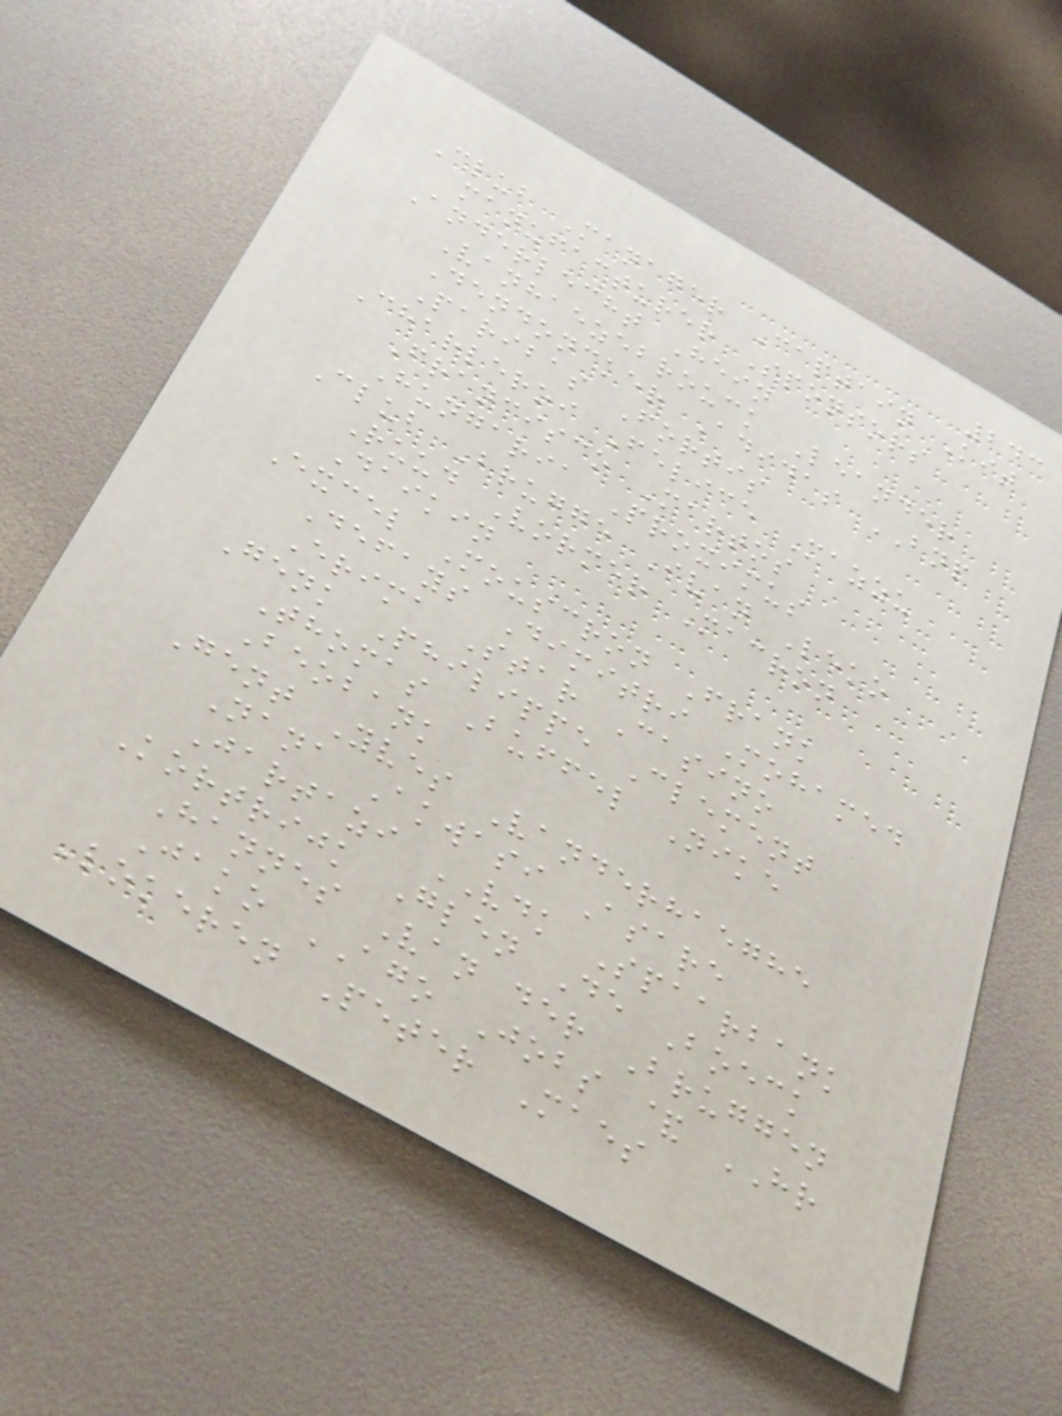243
Club Manager Captain Kit
manufacturer Sponsors
Anderlecht Hein
Vanhaezebrouck Leander
Dendoncker Adidas BNP
Paribas Fortis
Charleroi Felice Mazzu
Francisco Martos
Hungaria Proximus
Club Brugge Ivan Leko
Ruud Vormer Macron
Daikin
Excel Mouscron Frank
Defays Dimitri Mohamed
Erima Star Casino
Genk Philippe Clement
Thomas Buffel Nike
Beobank
Gent Yves Vanderhaeghe
Nana Akwasi Asare
Jartazi VDK Spaarbank
Kortrijk Glen De Boeck
Hannes Van der Bruggen
Jako AGO Jobs & HR
Lokeren Peter Maes
